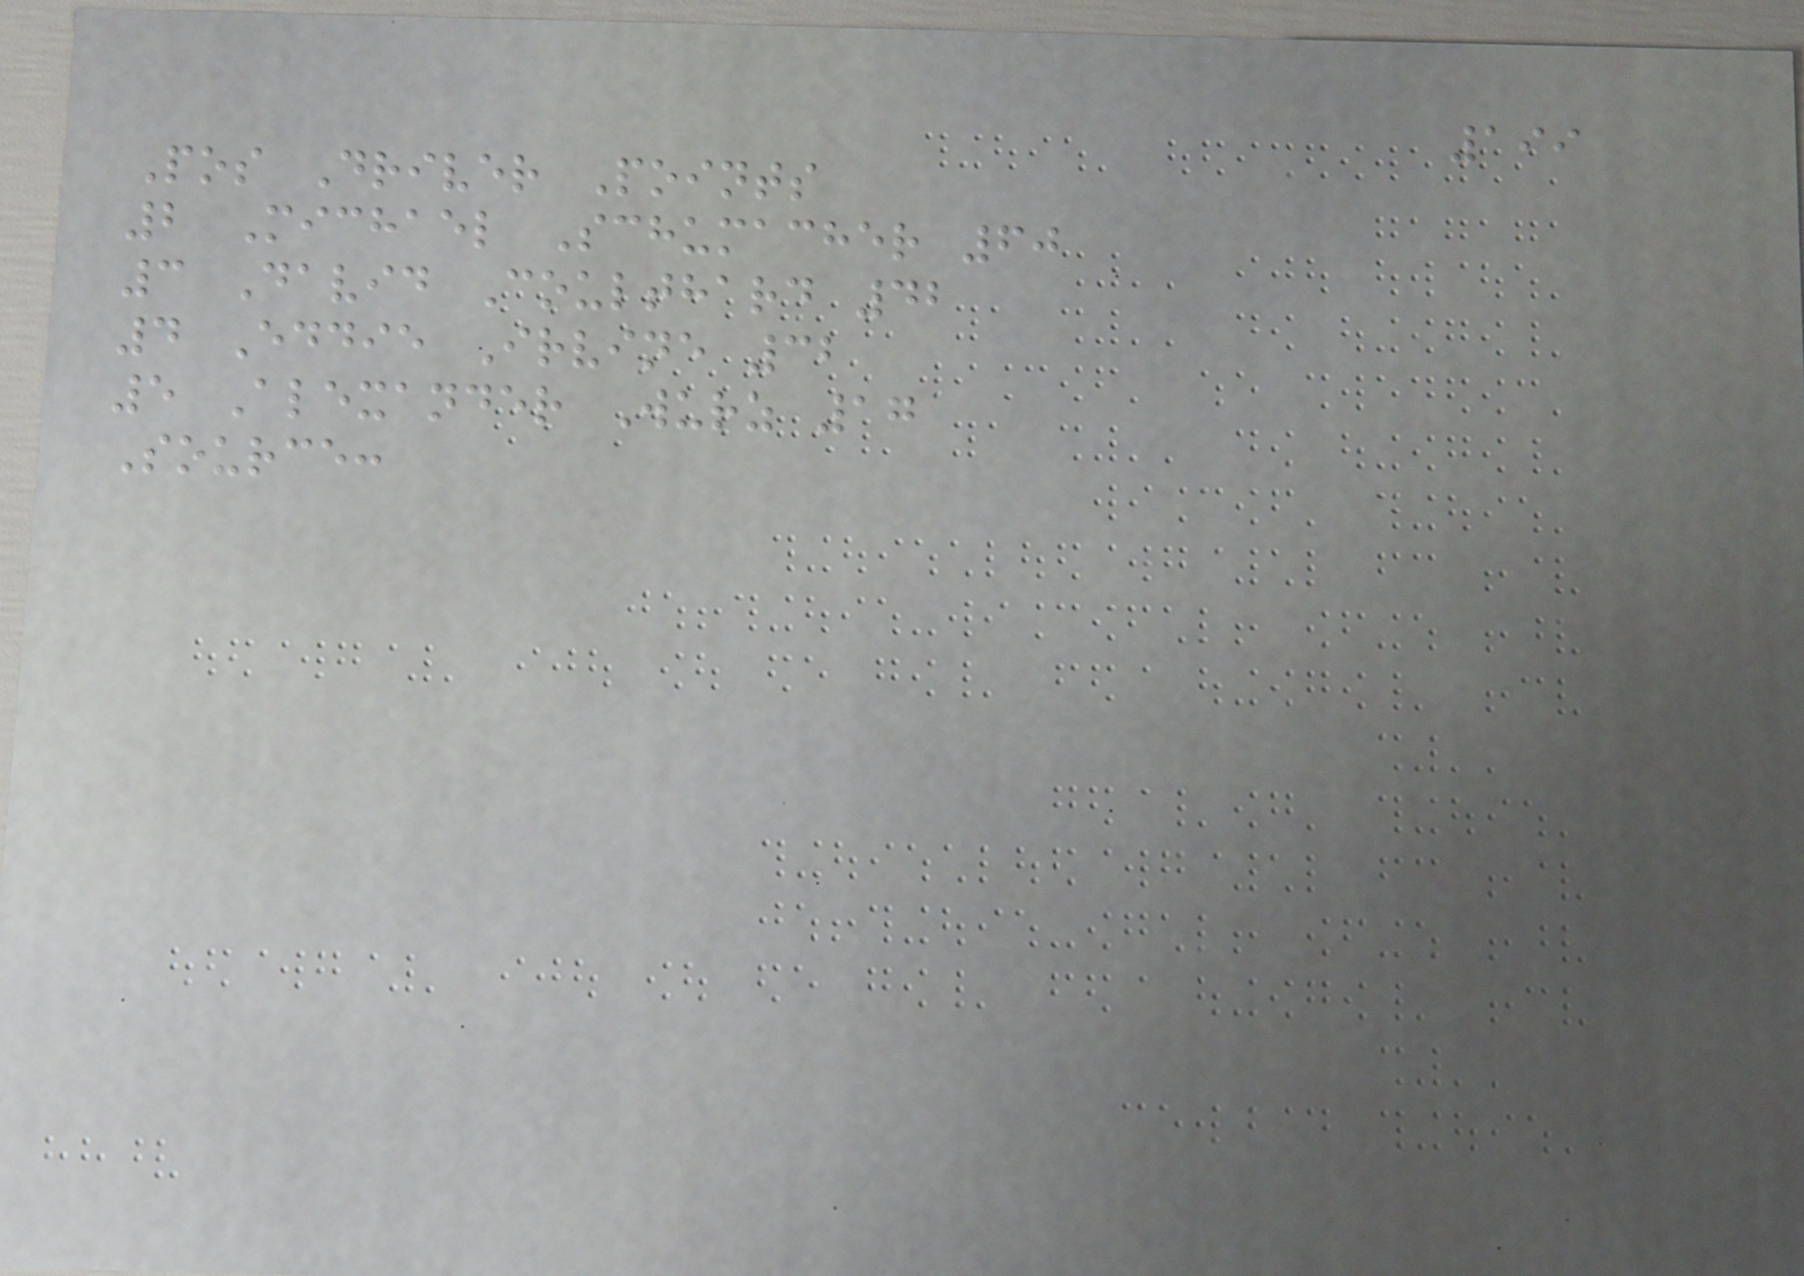199
Pos Driver Points
2 Michael Schumacher 60
3 David Coulthard 42
4 Eddie Irvine 32
5 Alexander Wurz 17
Source:
